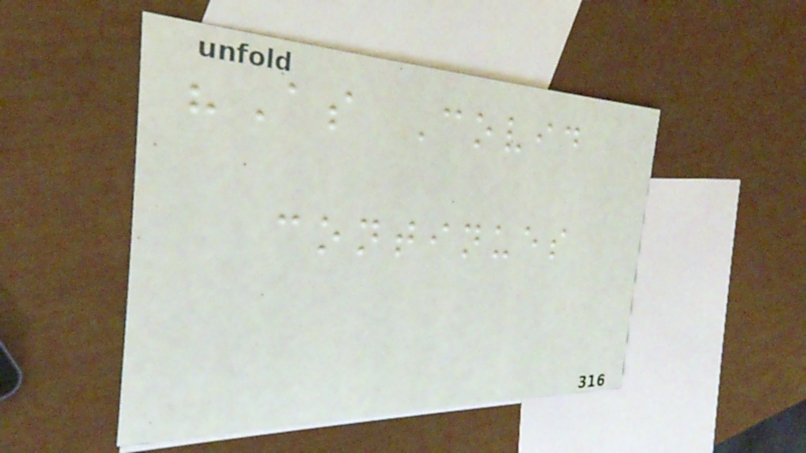"As Covid
continues
